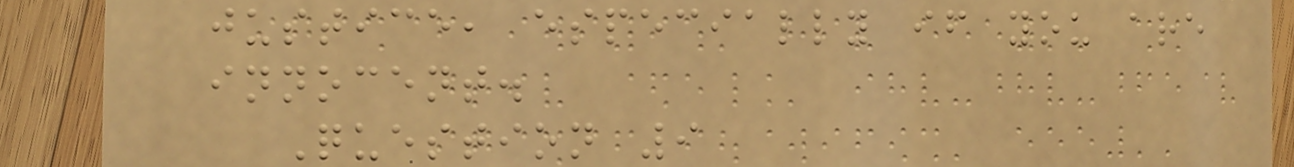justice, especially if you are
innocent.
Question 9
